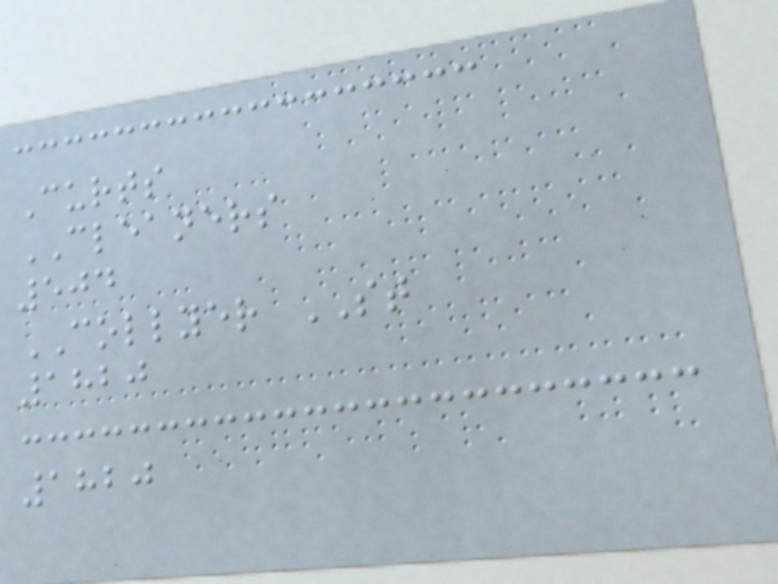Curts
CLEANERS
504
COLLYER ST
1820
1820
